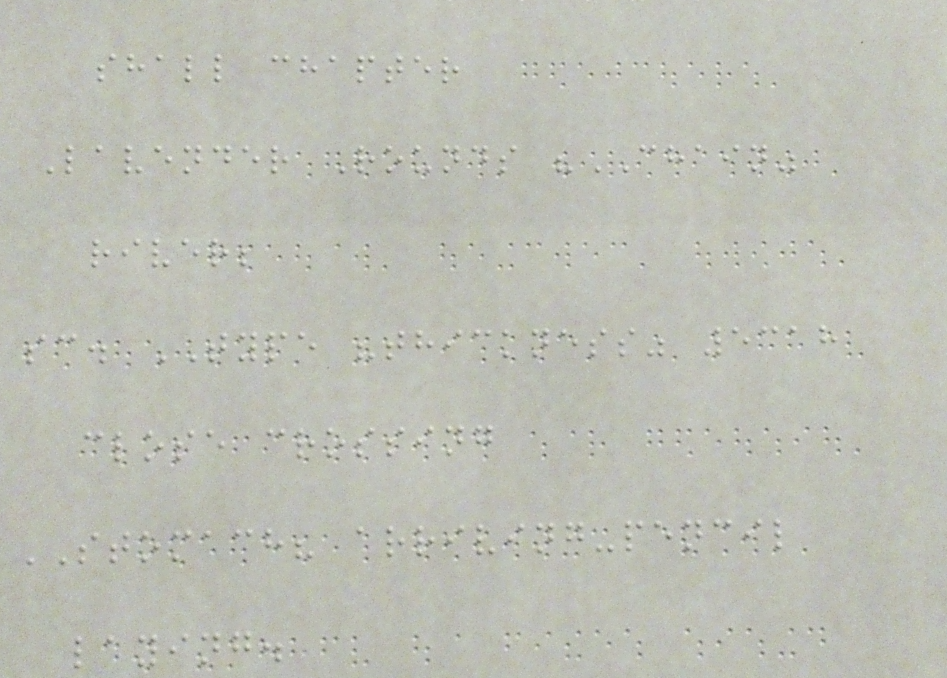shall chapter
Lavender Rounds "CHAIN"
river;
sc. TYPE "thickness" 5318
close crossing
STOMACH? arriving-pencil
laying.
